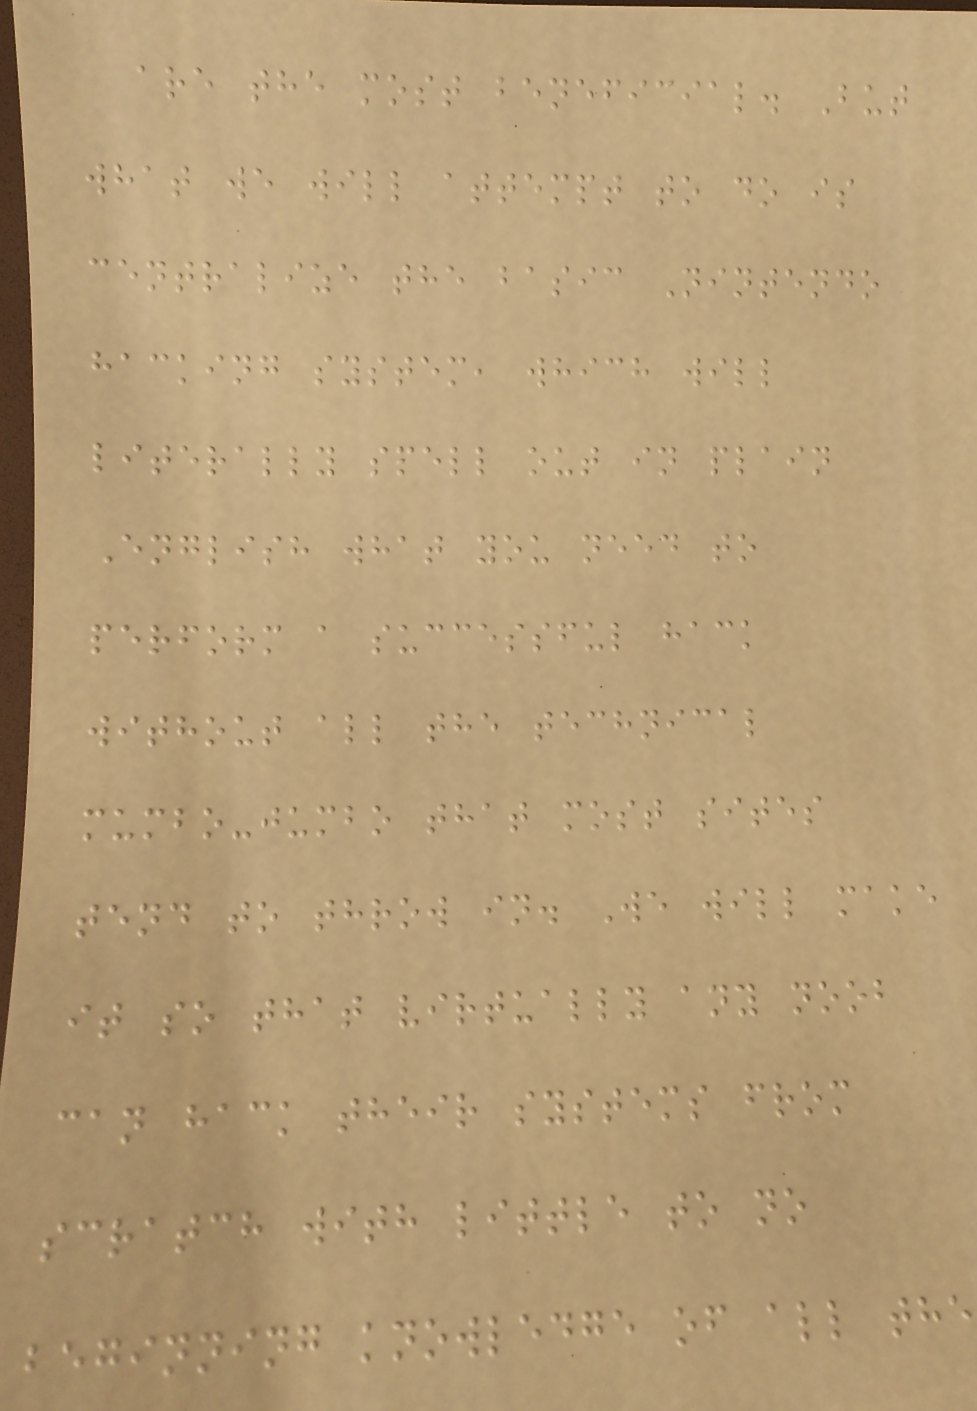are the most beneficial. But
what we will attempt to do is
centralize the basic Nintendo
hacking system, which will
literally spell out in plain
English what you need to
perform a successful hack
without all the technical
mumbo-jumbo that most sites
tend to throw in. We will make
it so that virtually any noob
can hack their systems from
scratch with little to no
beginning knowledge of all the
